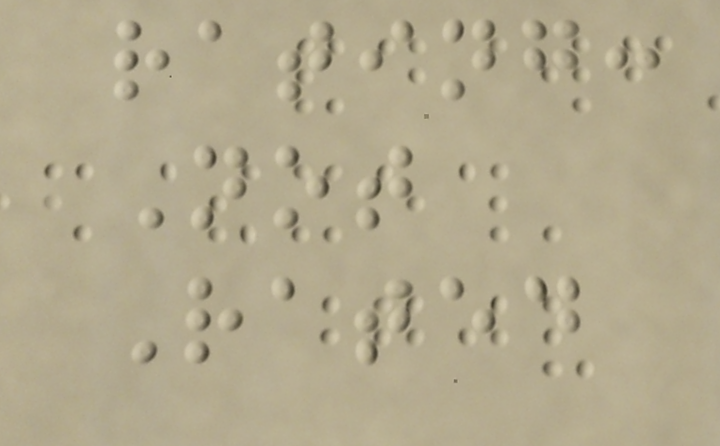rating:
Not
Rated
